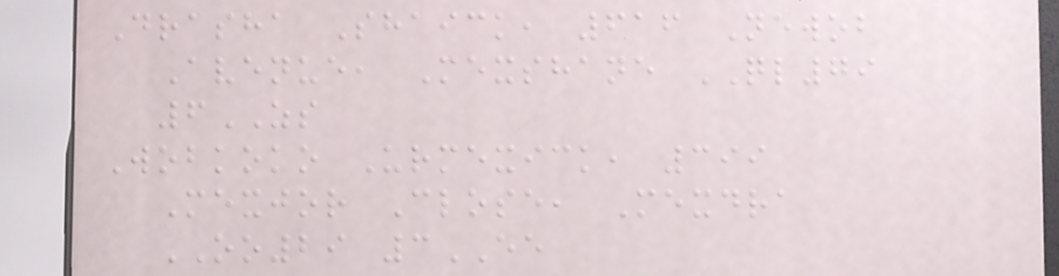Drasha Shaick, 616 Newob
Avenue, Mexshane QL79
6ZS
Wobkoko Urmexick, 399
Mexjor Close, Mexdra
OO29 3EE
